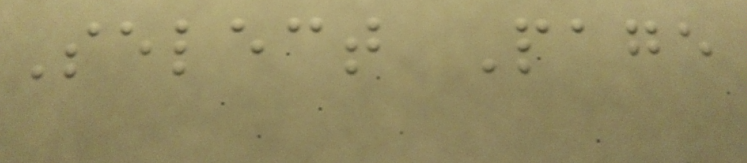Select Page
